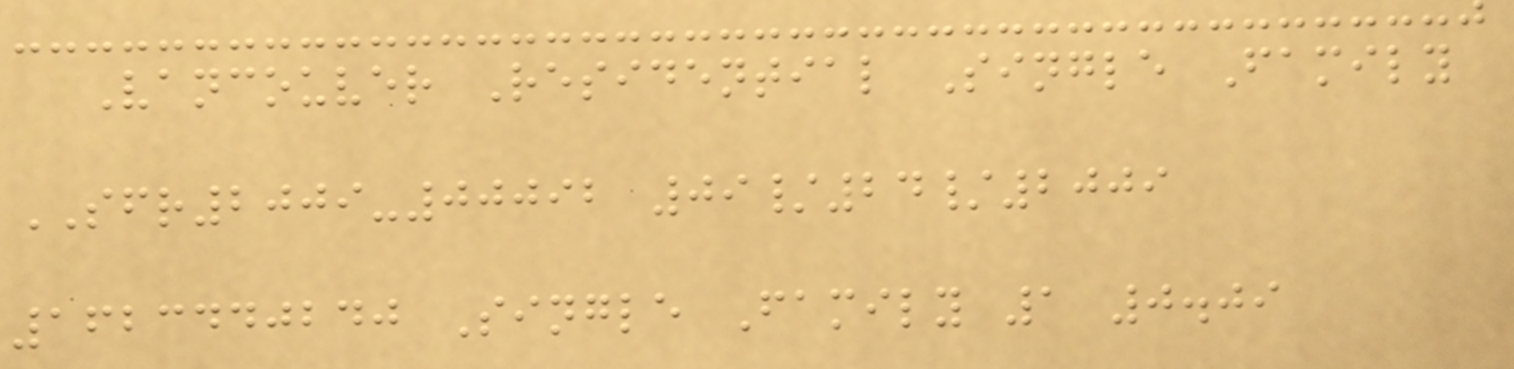Vancouver Residential Single Family
SFR2009-00092 09/24/2009
1623440240 Single Family 1 0.09
